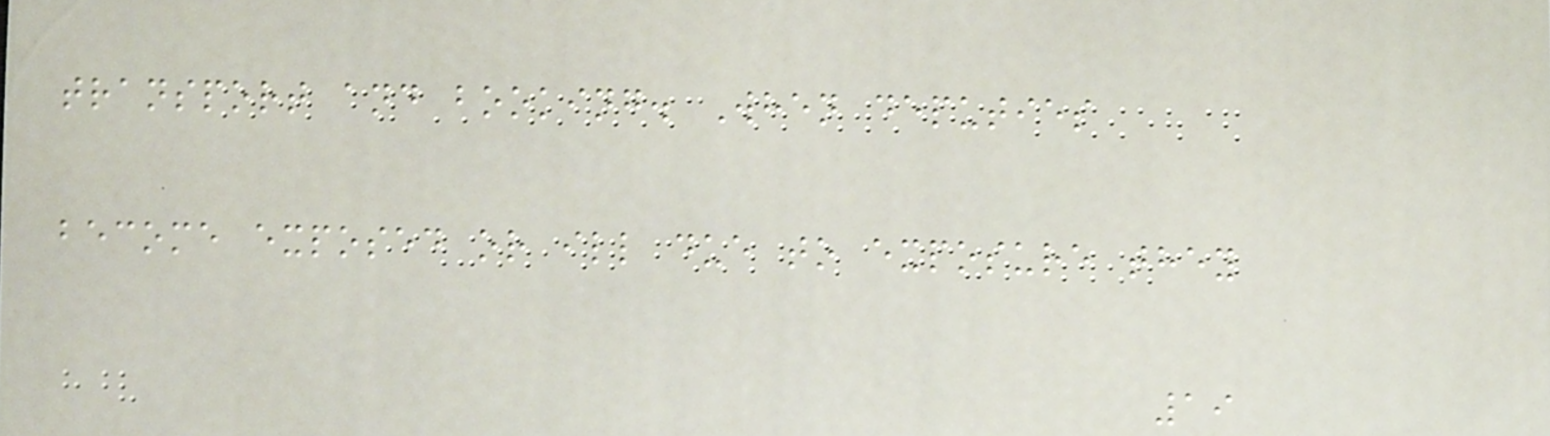transport and booking. When deputies
become exposed or ill due to exposure they
19
